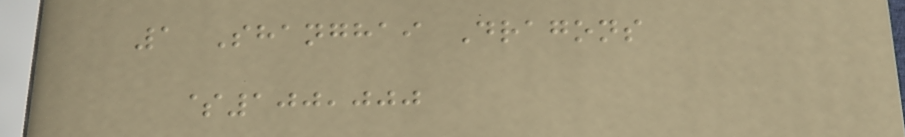1 Shanghai Dragons
$100,000
